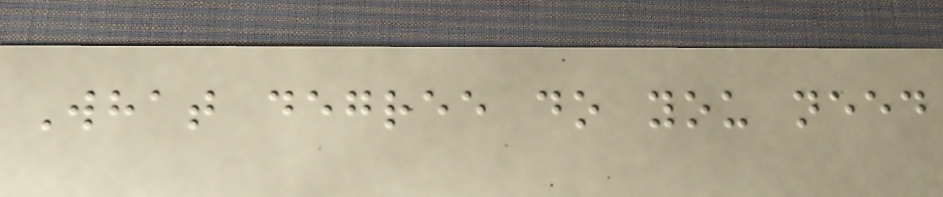What degree do you need
